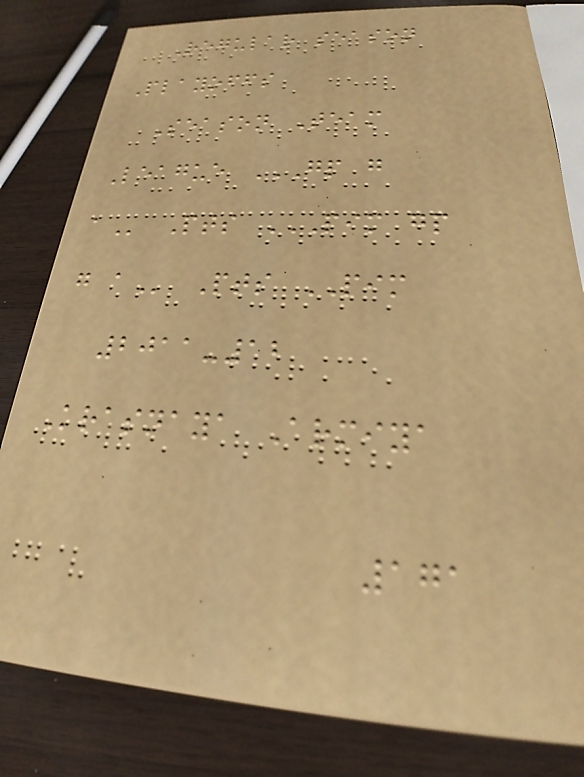Regular season
Playoffs
Season Team
League GP G
A Pts PIM GP
G A Pts PIM
2011-12
Krasnaya Armiya
171
